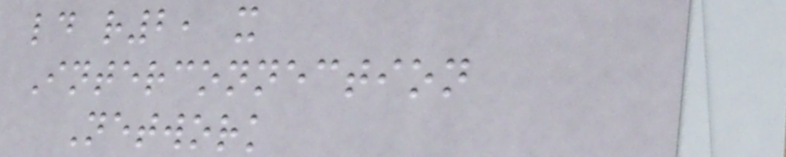ld r2, x
Interconnection
Network
